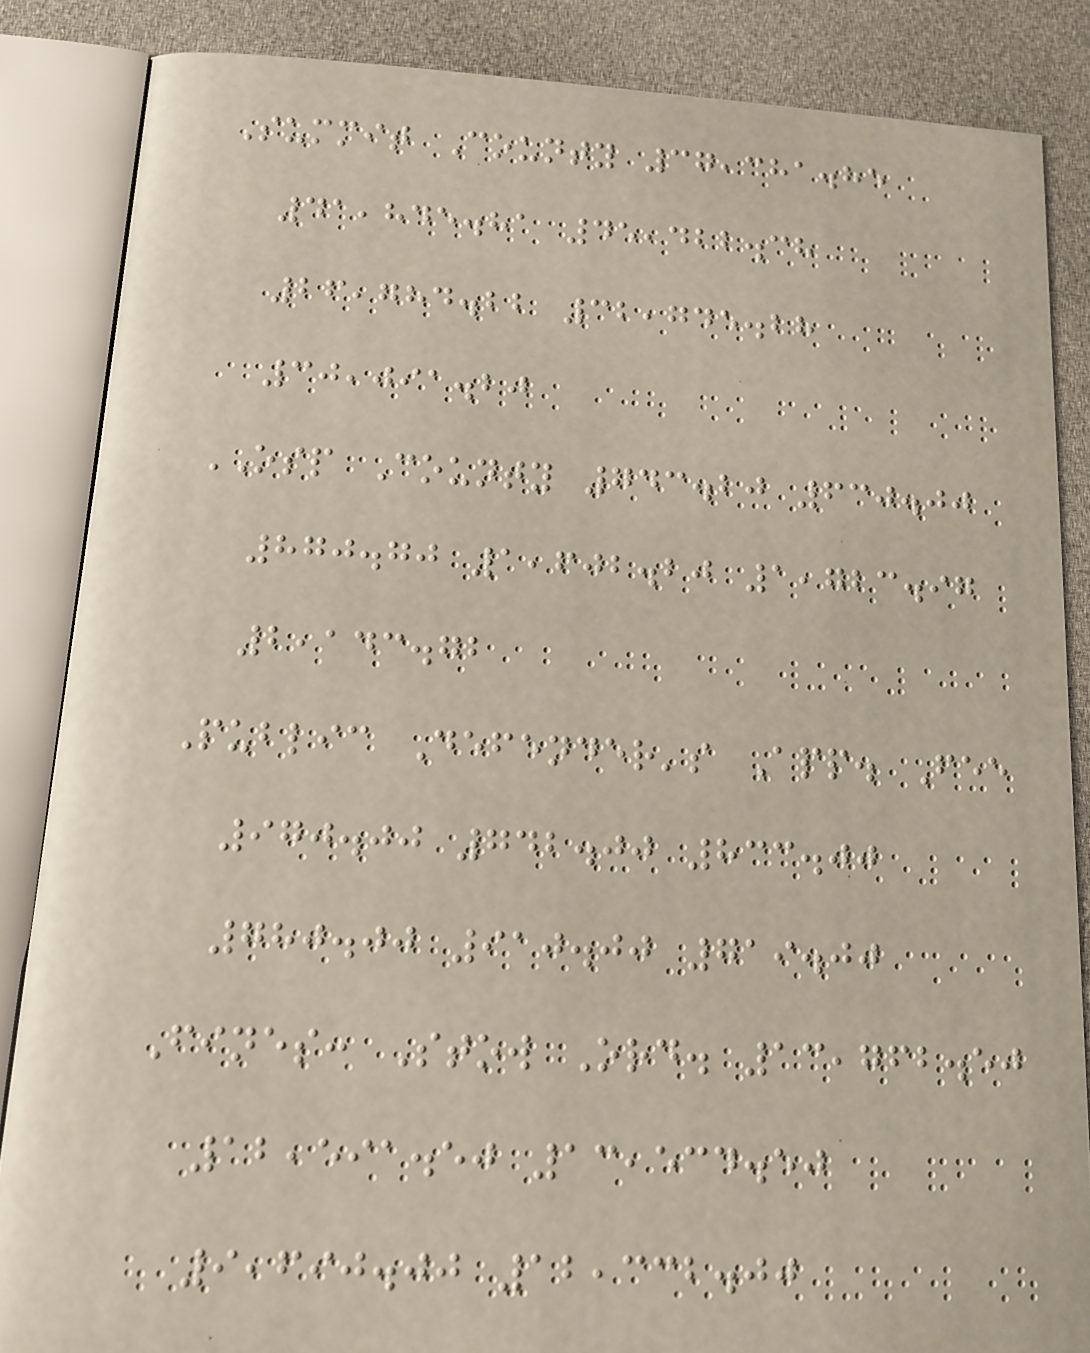Summit County 37,381.85
41,845.81 45,422.38
26,784.22 32,745.28
30,091.20
OSP County 743.20 630.00
870.70 1,602.20 1,723.97
2,143.72
Public Defender's App. Fee
970.00 742.00 833.00
780.00 910.00 719.00
Fines: Stow Ord. 13,762.50
12,591.50 13,534.50
9,690.00 12,332.00
